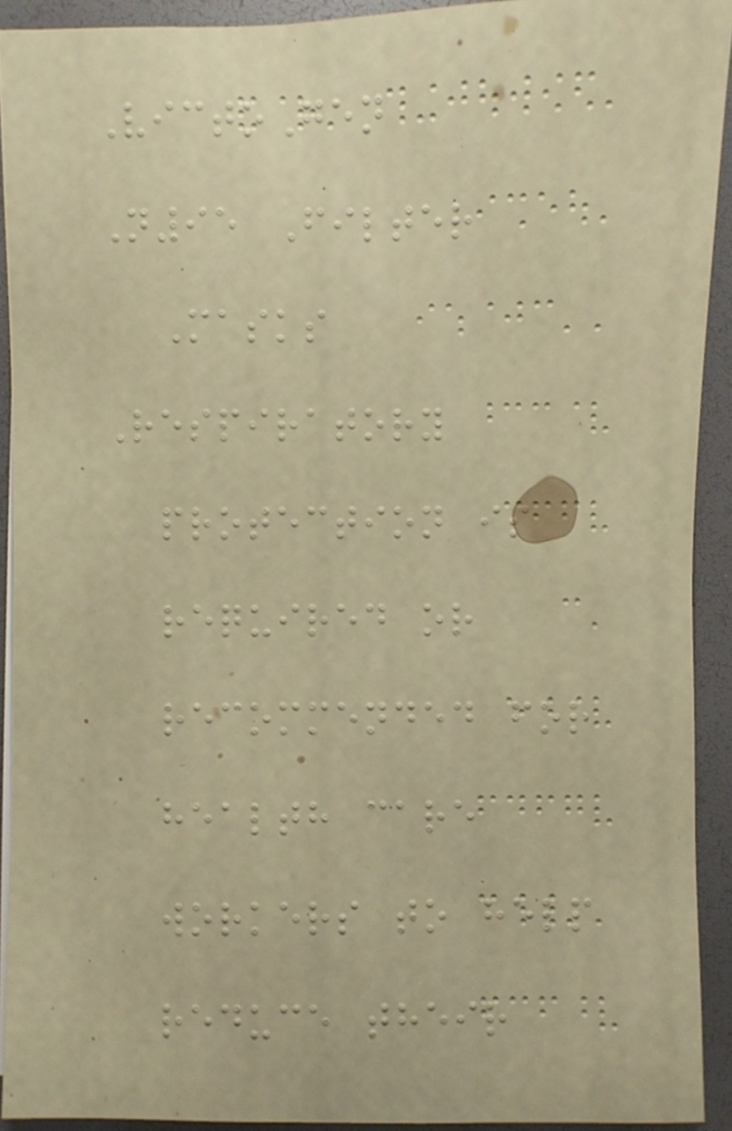VictoGen
N95 Filter
Masks
Respiratory
protection is
required or
recommended for
health care
workers to help
reduce their
